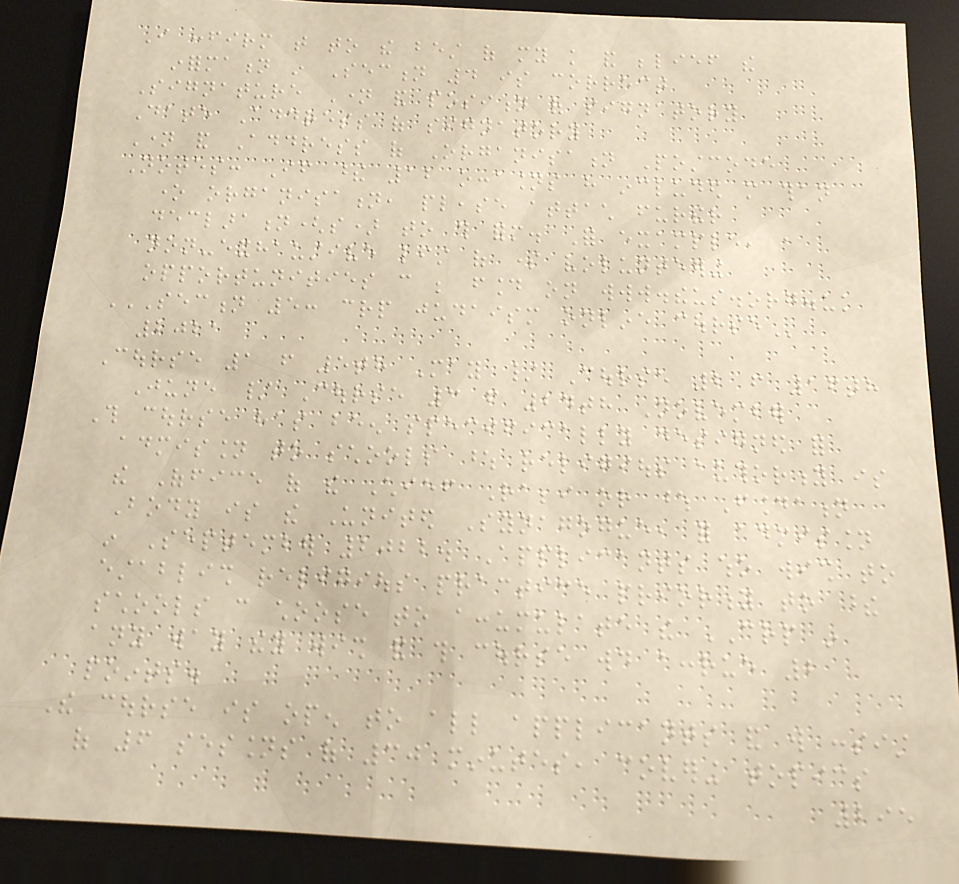I confirm that to the best of my knowledge and belief the
information in Section 4 is correct
Signature Name and position of signatory
Date Address of signatory
Name and Address of Organisation Postcode
Notes: If these 12 occasions have included more than
one organisation, please attach further
declaration(s) to this form. For example, a
non-exhaustive list of some volunteering
opportunities can be found on www.theus.org.uk
SECTION 5: CRP JUDAISM ONLINE COURSE
2021
Course 1 from 5th May / Course 2 from 16th
June / Course 3 from 24th November
This course has been specifically designed for
admission to schools whose religious authority is
the Office of the Chief Rabbi or whose Foundation
Body is the United Synagogue, for admission
in September 2022. Applicants who wish to
establish religious practice priority to these
schools can choose to accumulate the CRP in
any way they wish and this course would accrue 2
points.
The course is open to all applicants and will consist
of 6 sessions of 30 minutes, covering topics
295
